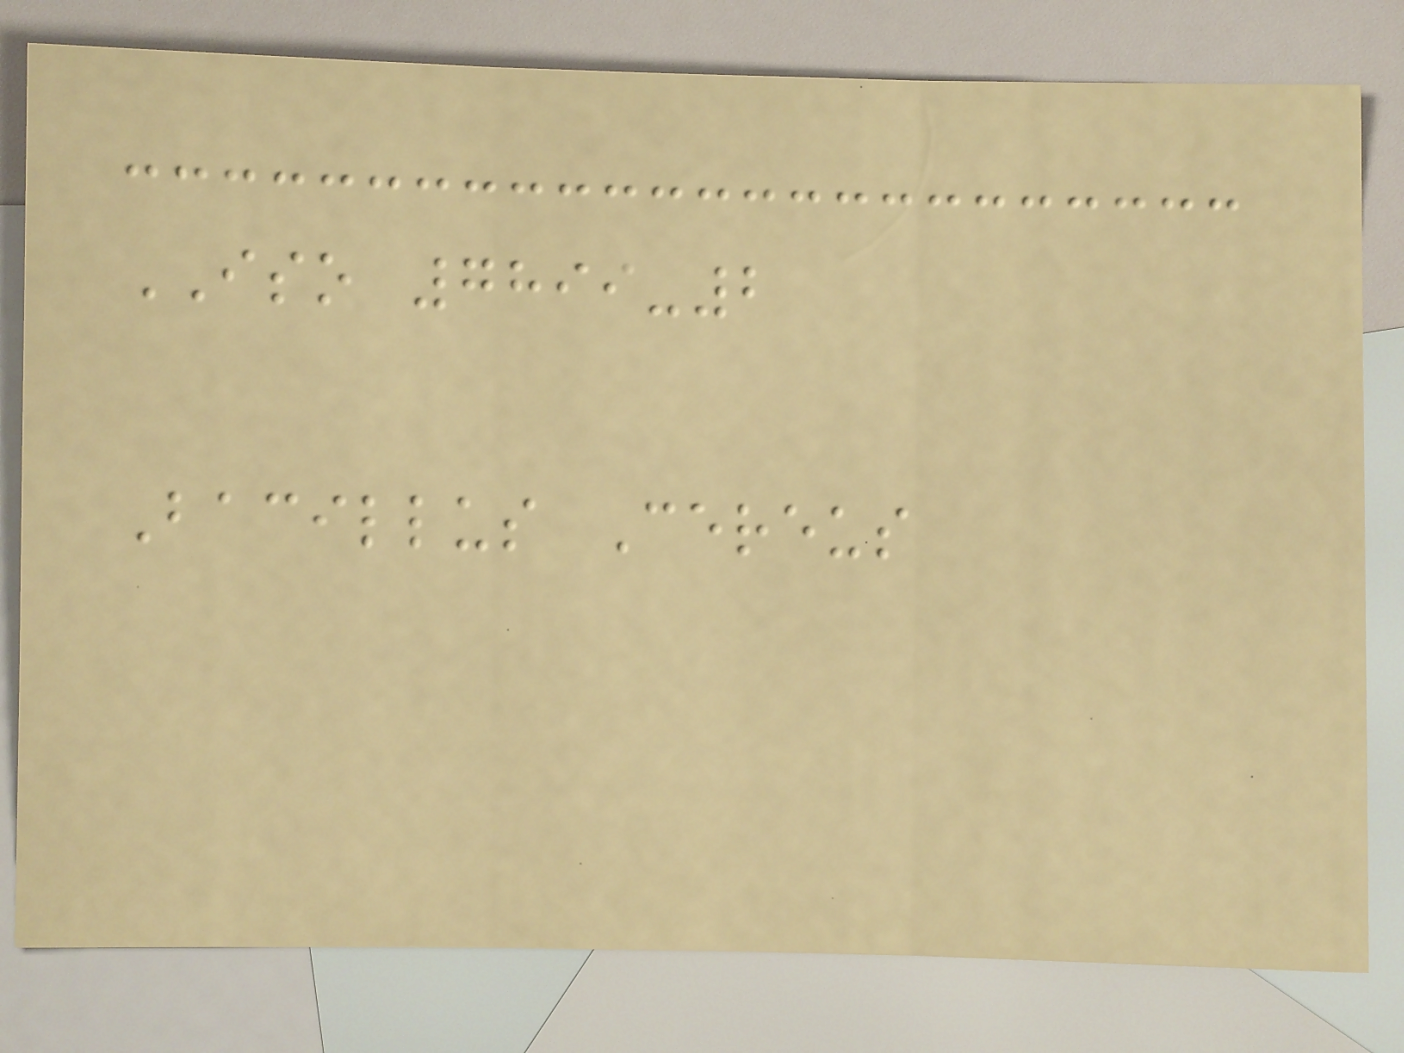ISO 7899-2
Bacillus Cereus
